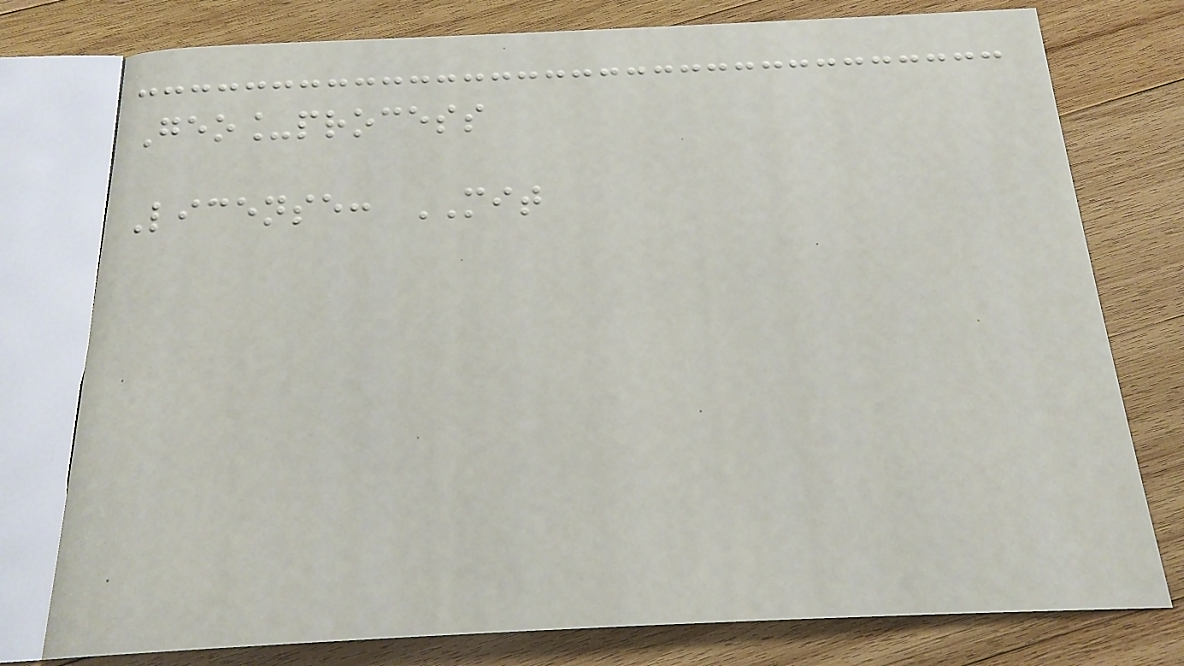Geo_process
License: MIT
